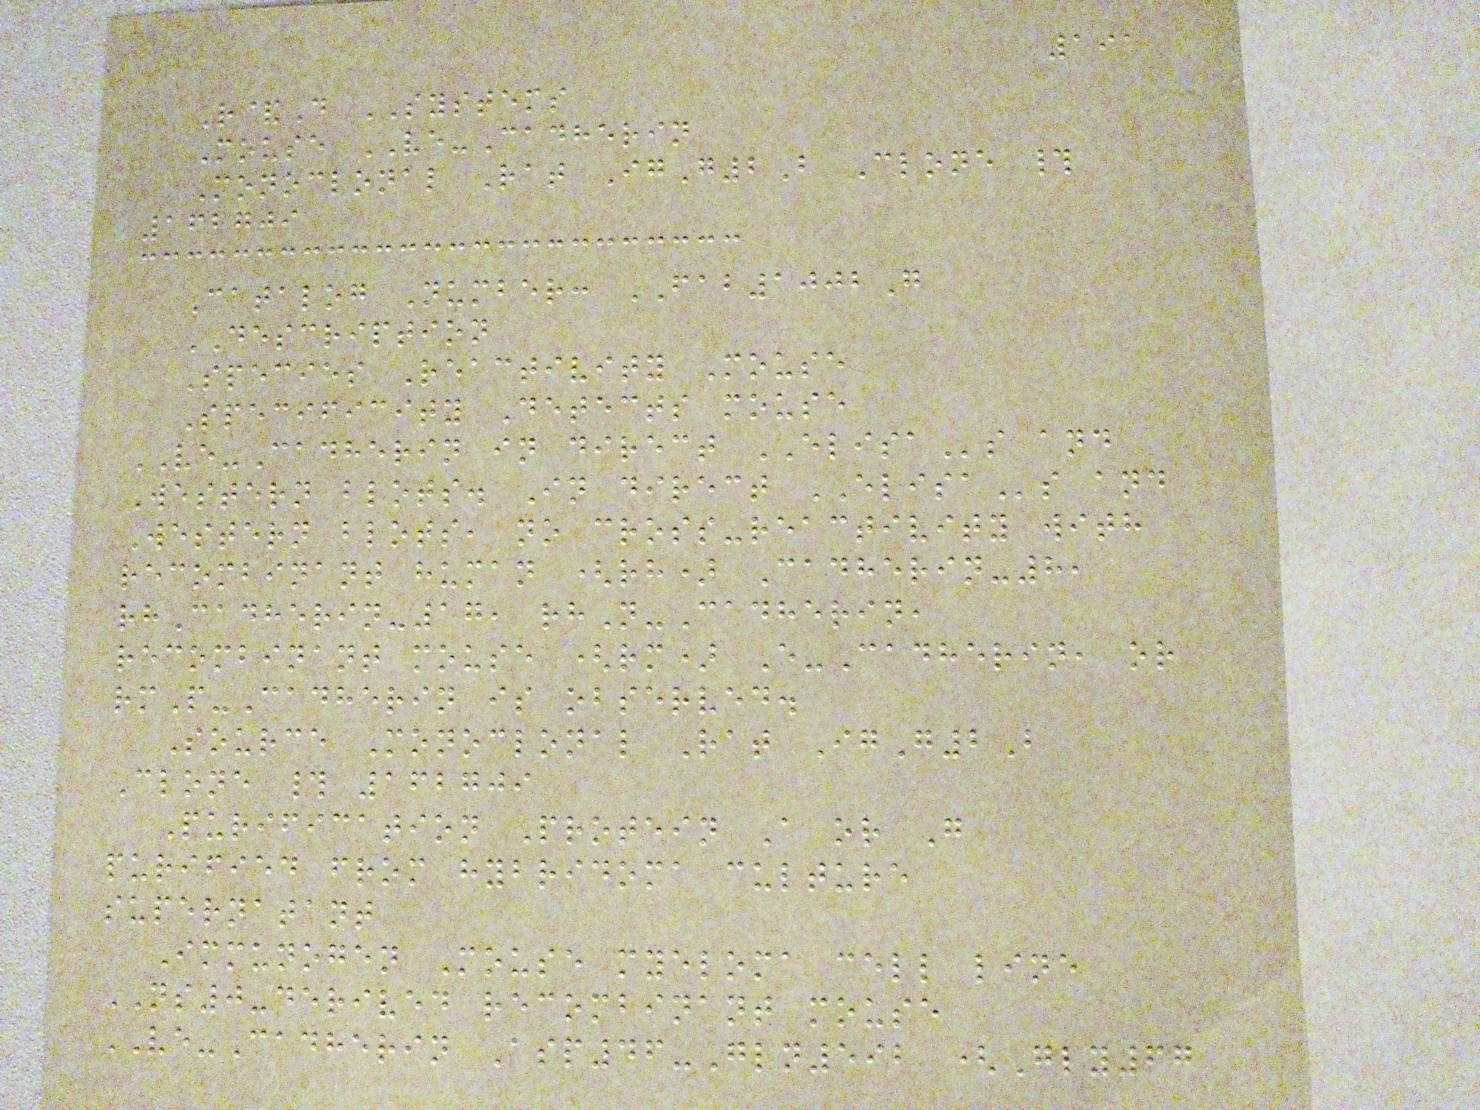191
R&D SYSTEMS
Mouse VE-Cadherin
Monoclonal Rat IgG2B Clone #
162709
Catalog Number: FAB1002G
DESCRIPTION
Species Reactivity Mouse
Specificity Detects mouse
VE-Cadherin in direct ELISAs and
Western blots. In direct ELISAs and
Western blots, no cross-reactivity with
recombinant human (rh) Cadherin-8,
rhCadherin-17, rhN-Cadherin,
recombinant mouse (rm) E-Cadherin, or
rmP-Cadherin is observed.
Source Monoclonal Rat IgG2B
Clone # 162709
Purification Protein A or G
purified from hybridoma culture
supernatant
Immunogen Mouse myeloma cell line
NS0-derived recombinant mouse
VE-Cadherin Asp46-Gln592 (Gly67
